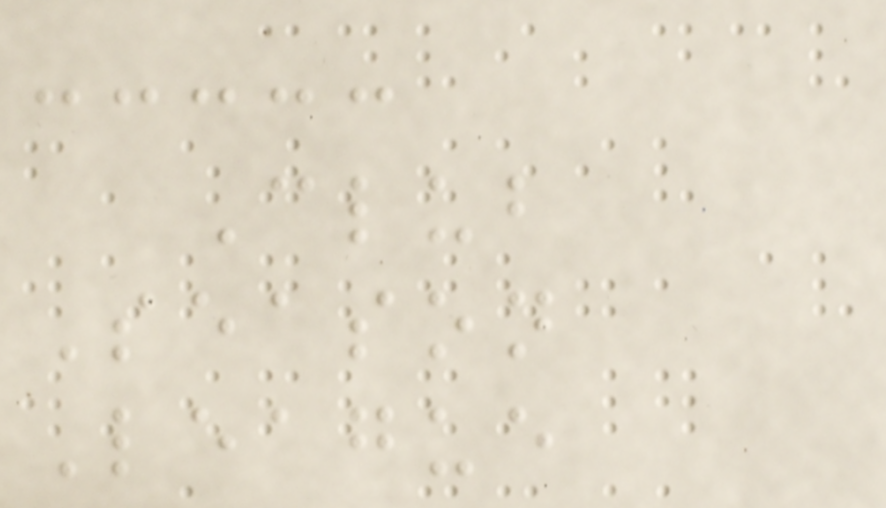Club
Season
League
